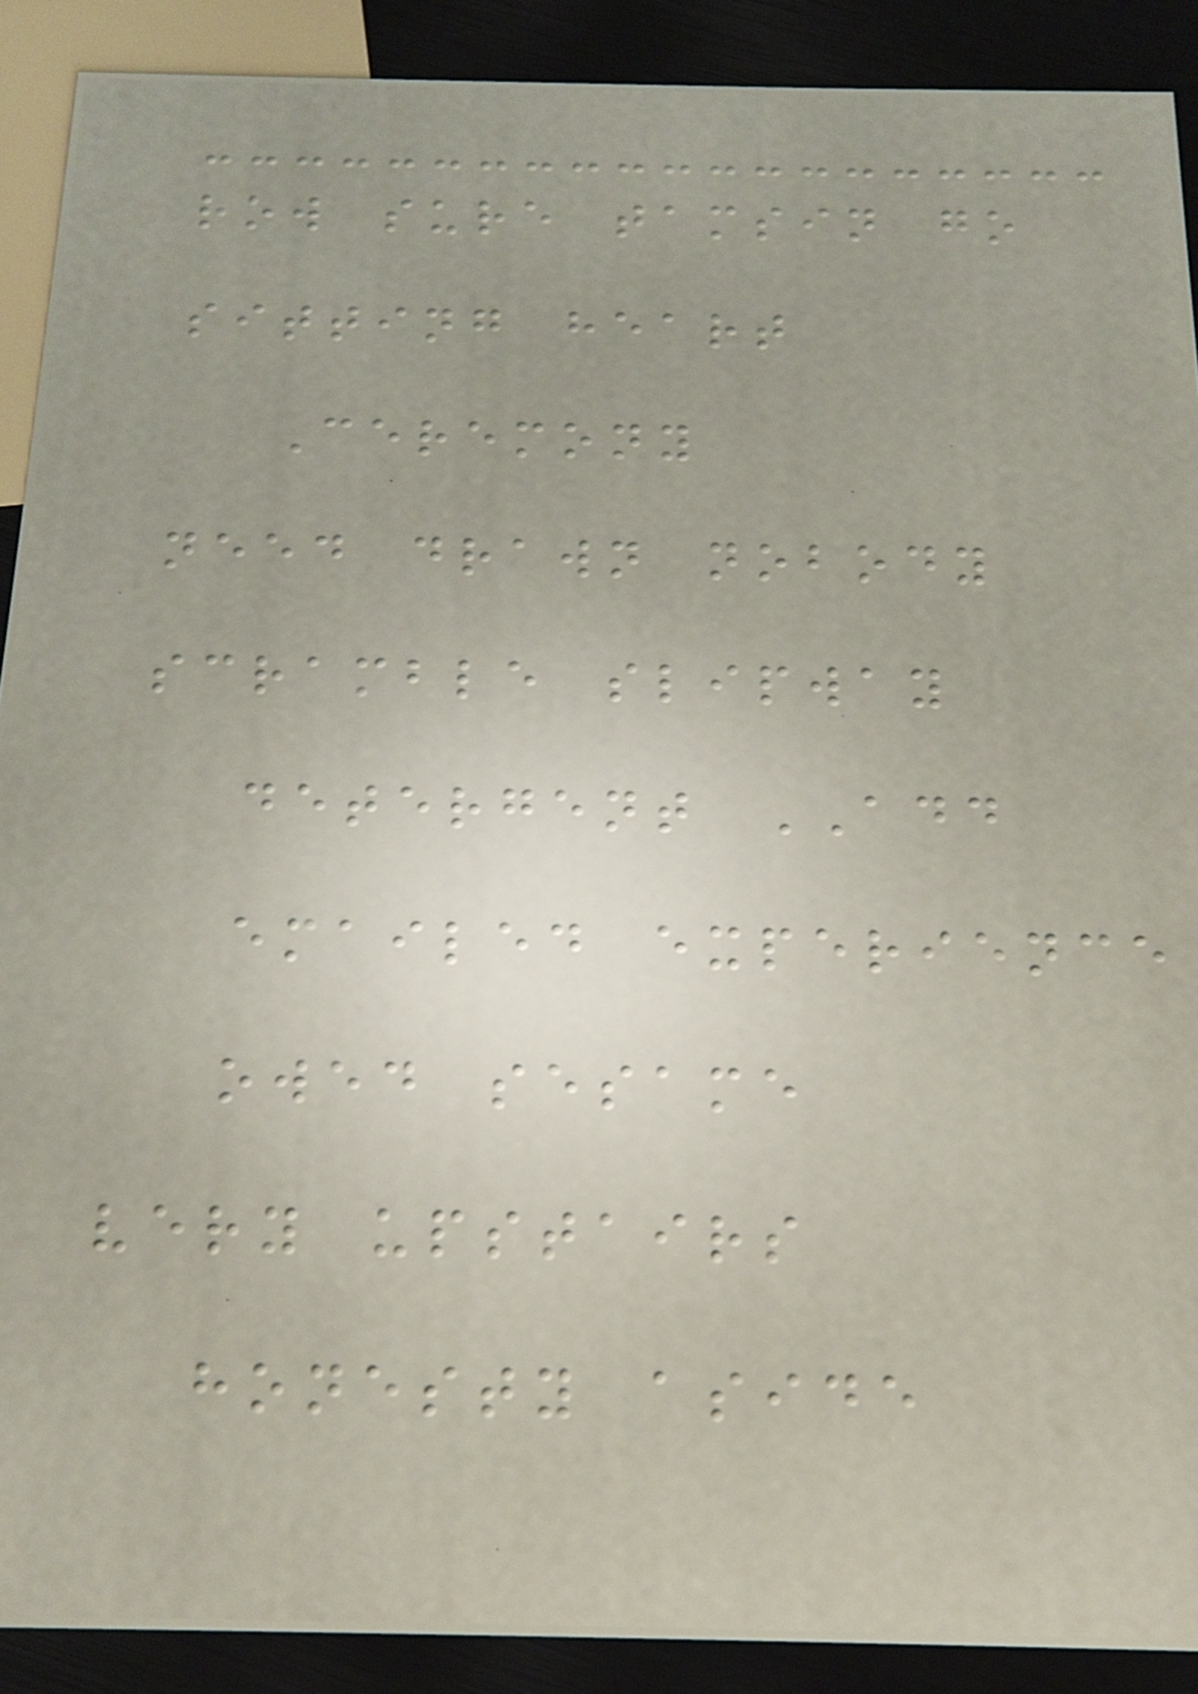row sure tamsin go
sitting heart
Ceremony
need drawn nobody
scramble slipway
detergent ADD
emailed experience
owed sesame
very upstairs
honesty aside
